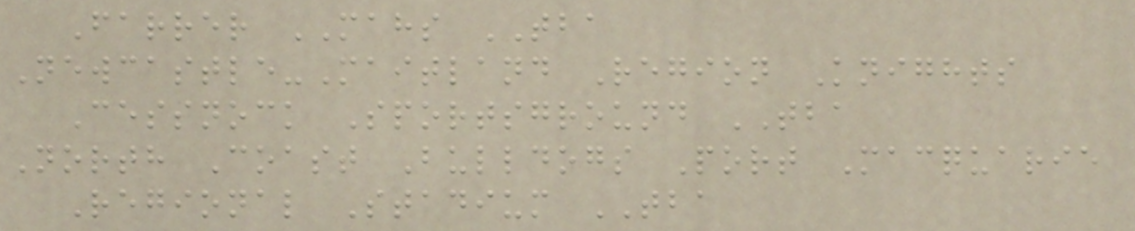Farrer MAHS TBA
Newcastle-Maitland Region Knights
Cessnock Sportsground TBA
North Coast Bulldogs Port Macquarie
Regional Stadium TBA
